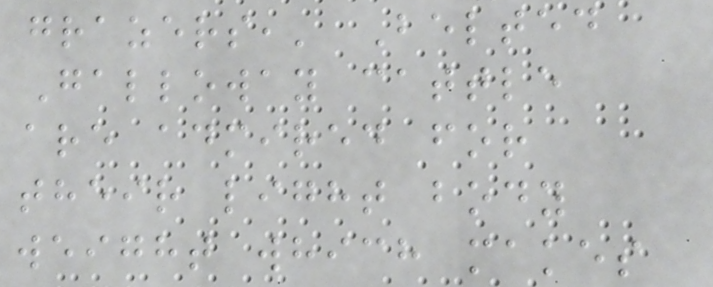grazers,' Belted
Galloway cattle
are admired for
their light body
weight which makes
